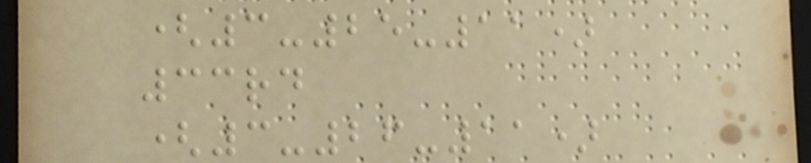(3-25-11)
33rd
(3-26-11)
